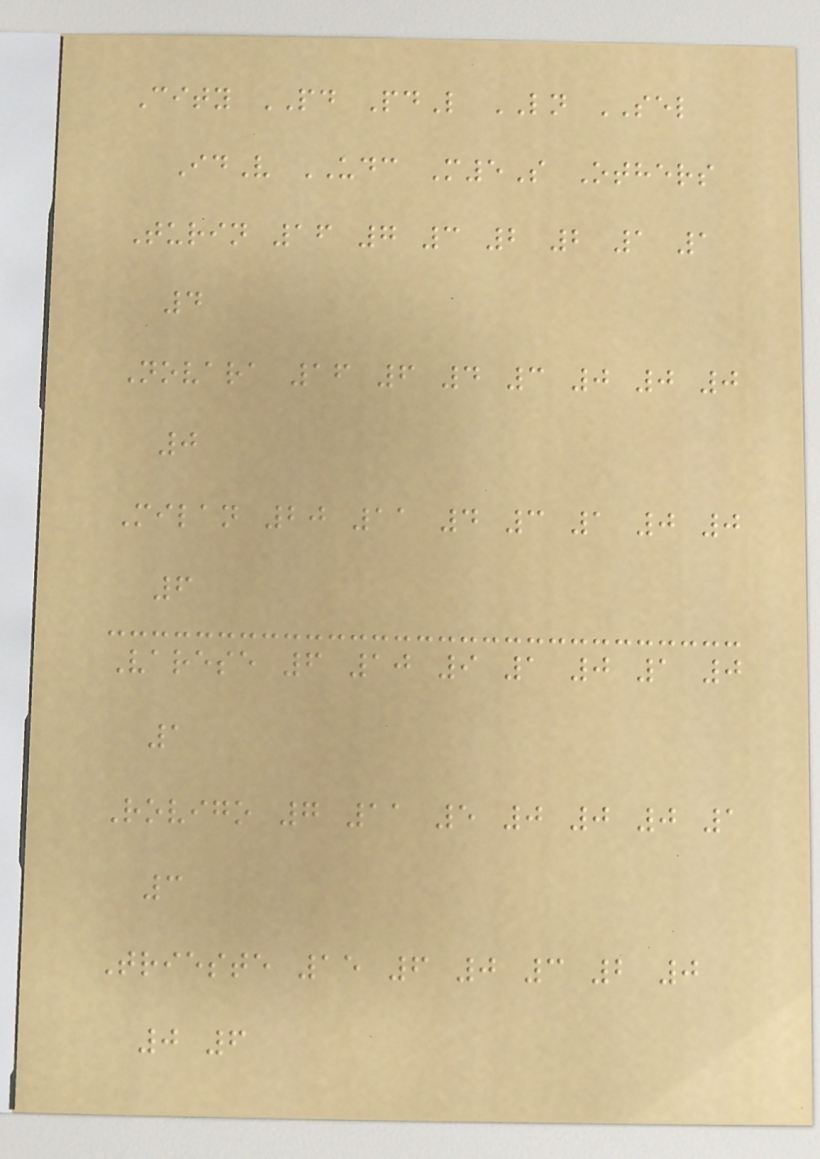City PD PdL LN SEL
IdV UDC M5S Others
Turin 16 7 3 2 2 1 1
4
Novara 16 6 4 3 0 0 0
0
Milan 20 11 4 3 1 0 0
6
Varese 6 10 9 1 0 1 0
1
Rovigo 7 11 5 0 0 0 1
3
Trieste 15 6 0 3 2 0
0 6
